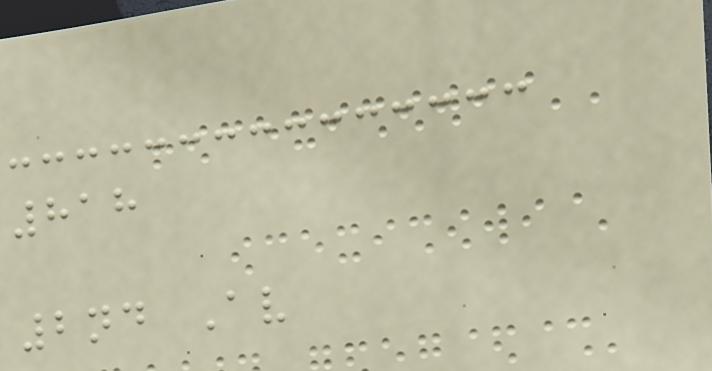818
2nd Av
